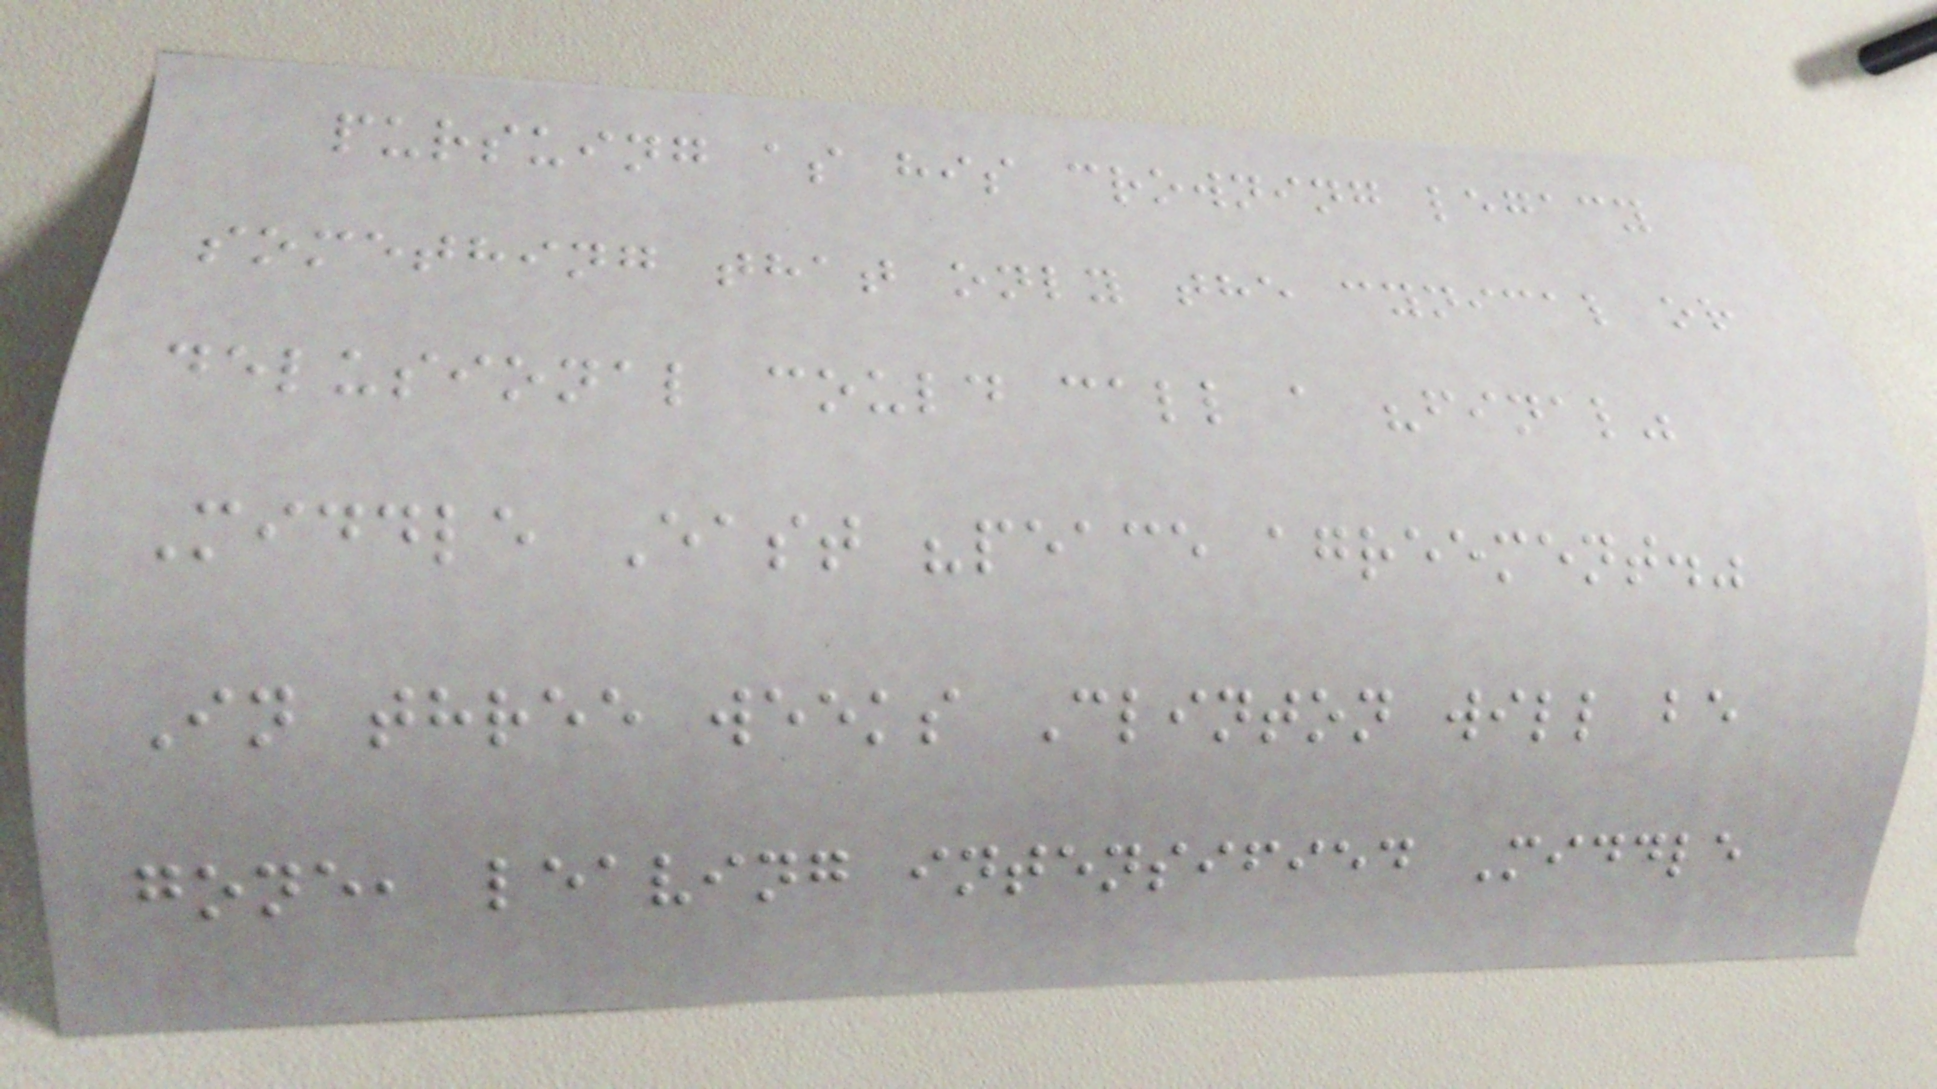pursuing as his crowning legacy
something that only the cynical or
delusional could call a "final"
Middle East "peace agreement."
In three weeks Clinton will be
gone, leaving intensified Middle
